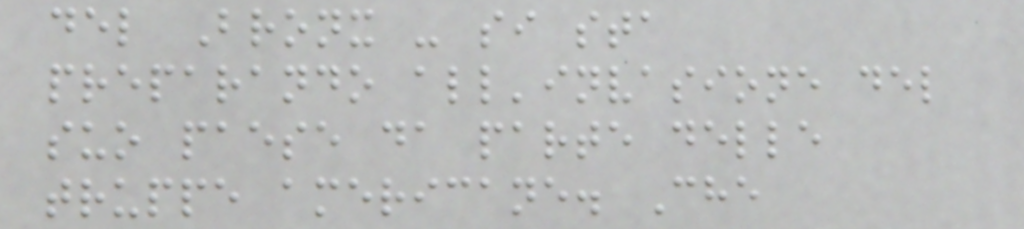del Bronx - si sta
preparando all'invasione del
suo paese da parte delle
truppe americane. Che
